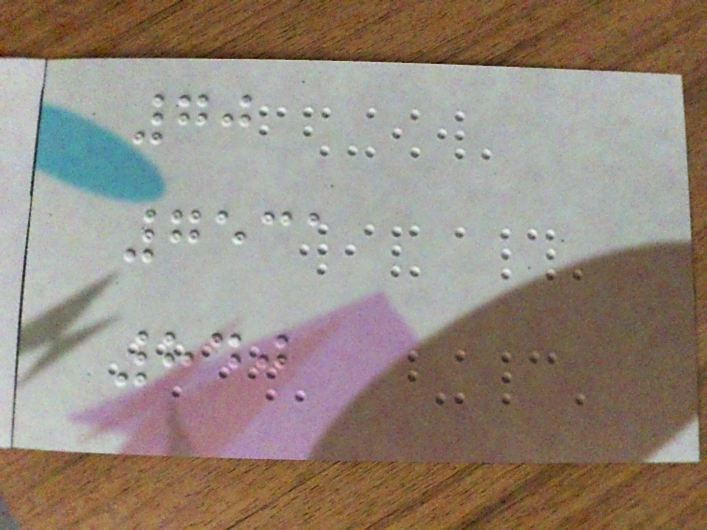70
7531
840
